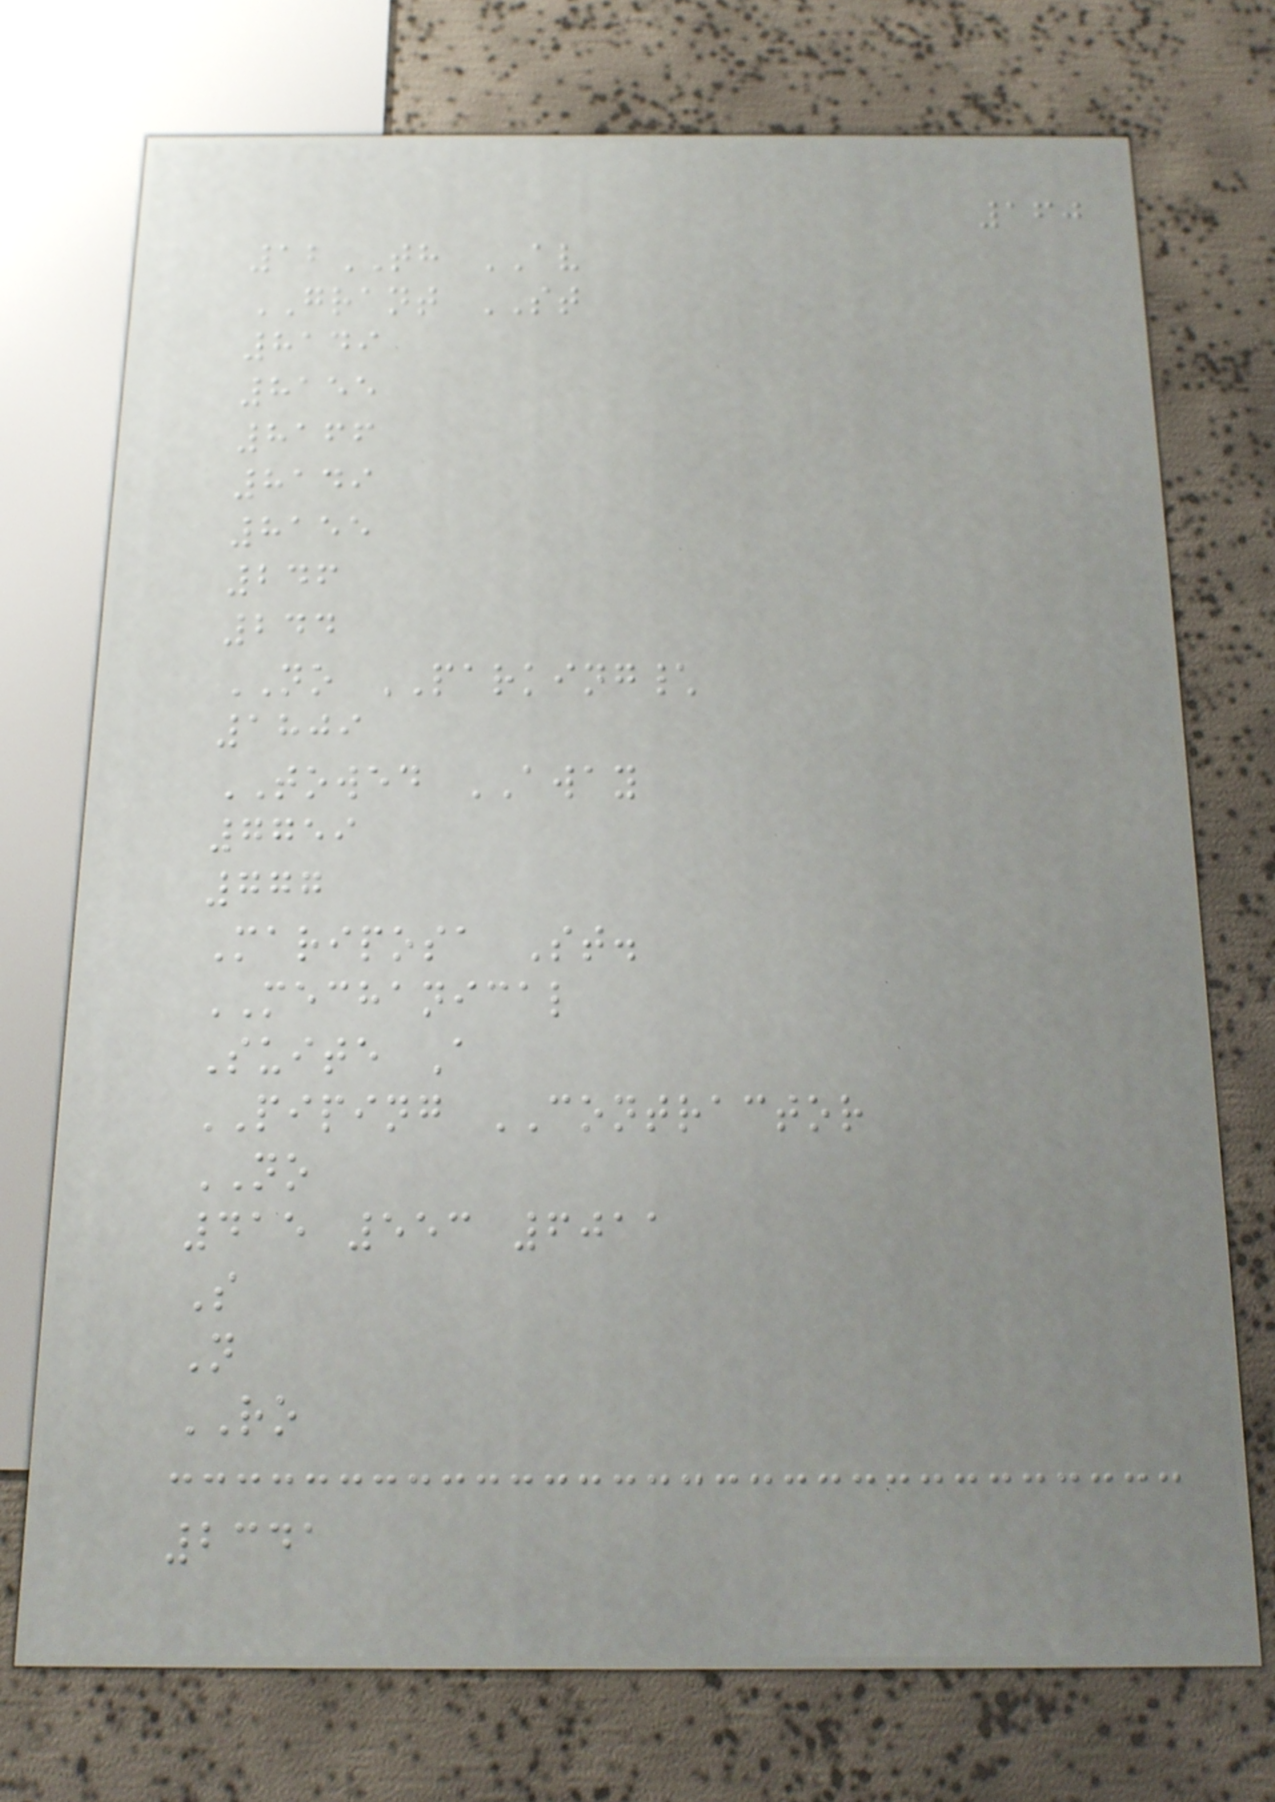160
12TH AV
GRANT ST
8149
8155
8166
8149
8155
246
244
NO PARKING\
1809
TOWED AWAY
7759
777
Mariposa St.
MECHANICAL
Suite A
PIPING CONTRACTOR
NO
415 553 6011
S
N
RO
2341
